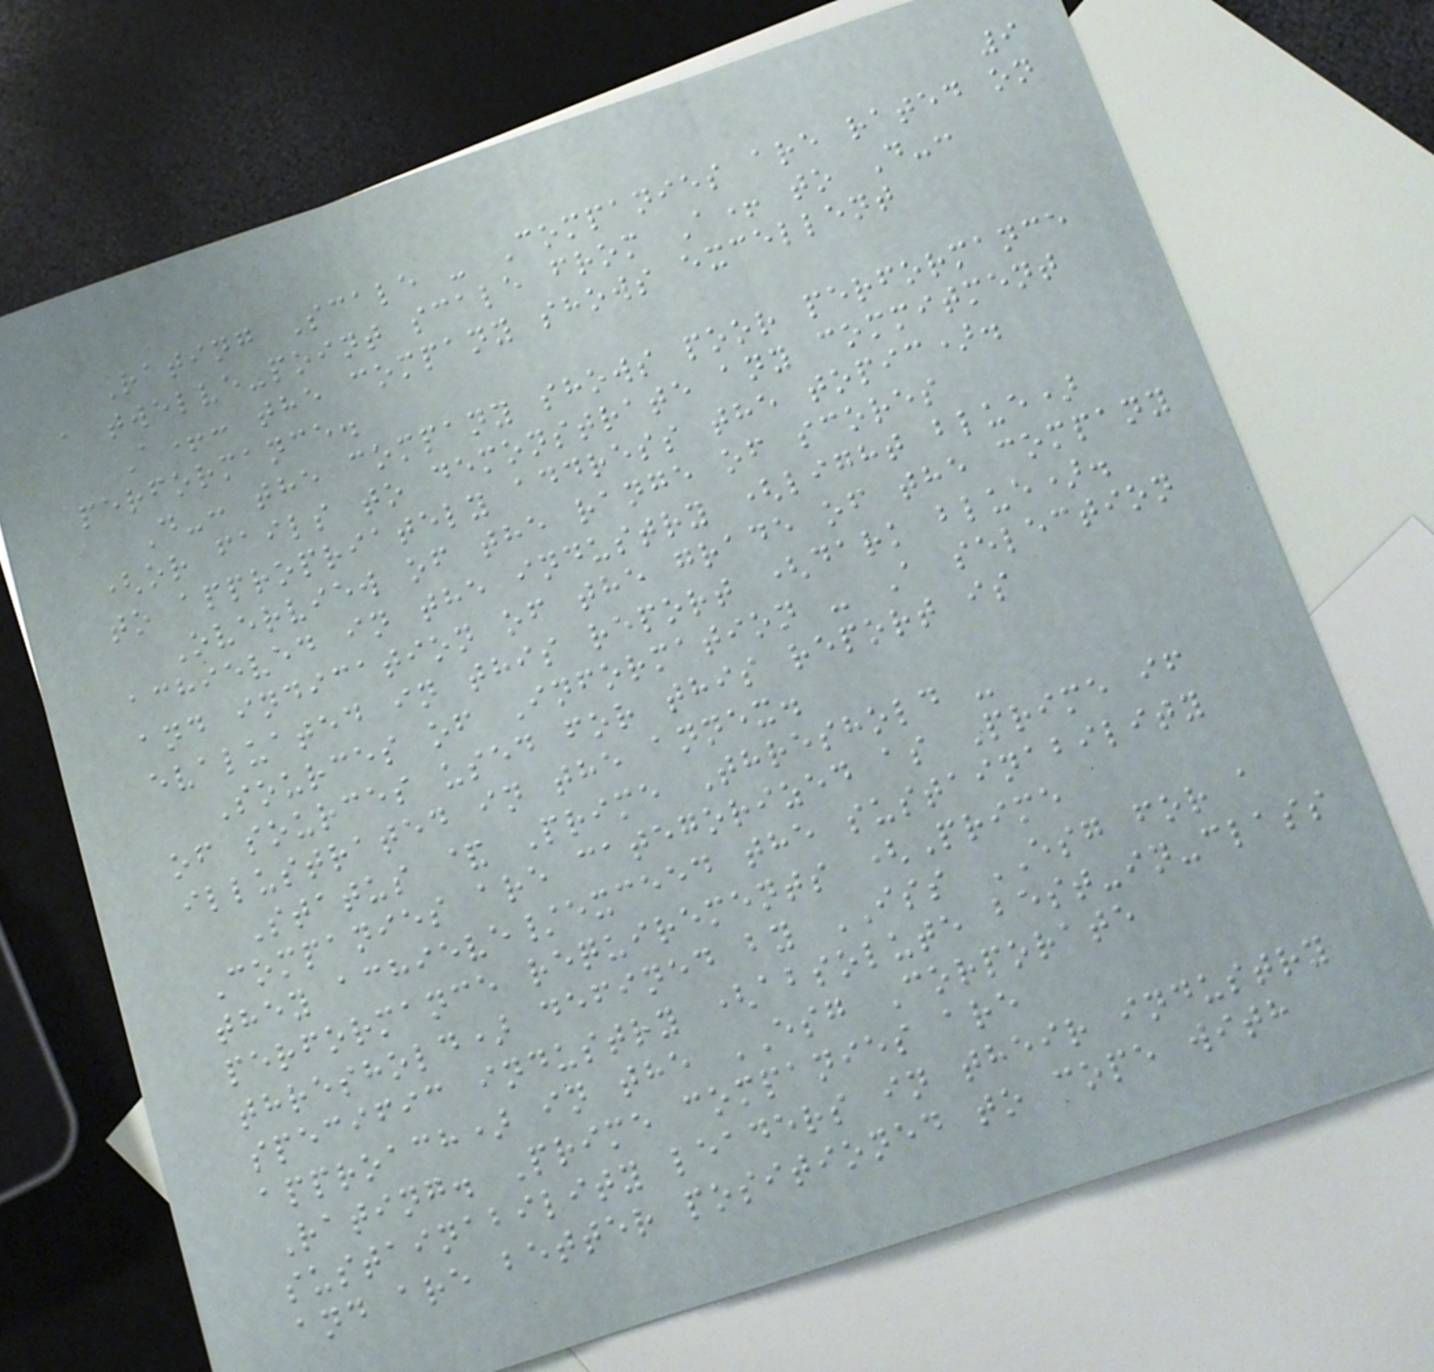9
Rating Scale - Companies are rated on
a twelve-point scale from A+ to D-:
A+: the company shows excellent
performance.
D-: the company shows poor performance
(or fails to demonstrate any commitment
to appropriately address the topic).
Overview of the range of scores
achieved in the industry (light blue)
and indication of the grade of the company
evaluated in this report (dark blue).
Sources of Information - A selection
of sources used for this report is
illustrated in the annex.
Status & Prime Threshold -
Companies are categorized as Prime if
they achieve/exceed the sustainability
performance requirements (Prime
threshold) defined by ISS ESG for a
specific industry (absolute best-in-class
approach) in the ESG Corporate
Rating. Prime companies are
sustainability leaders in their industry
and are better positioned to cope with
